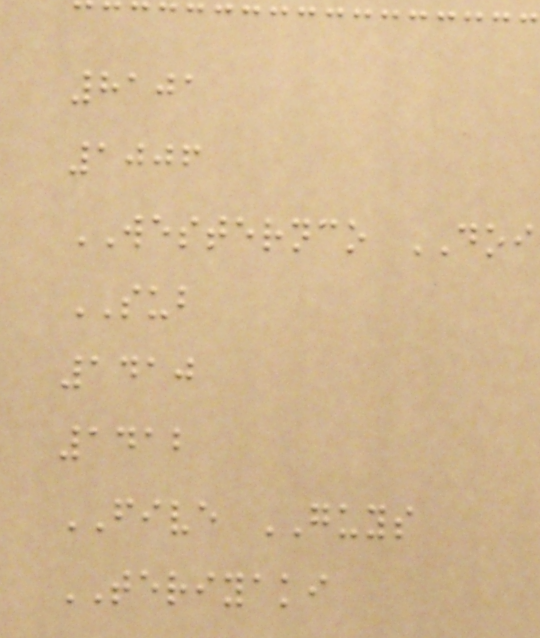8101
1006
WESTERNCO DOI
SUB
1410
1412
FIVE GUYS
TERIYAKI
